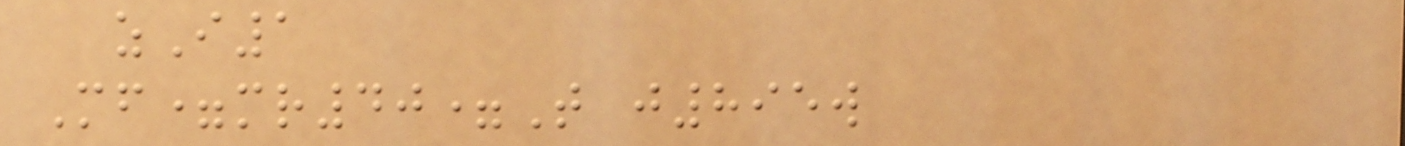zI1
Mf=mr40=T j895w
